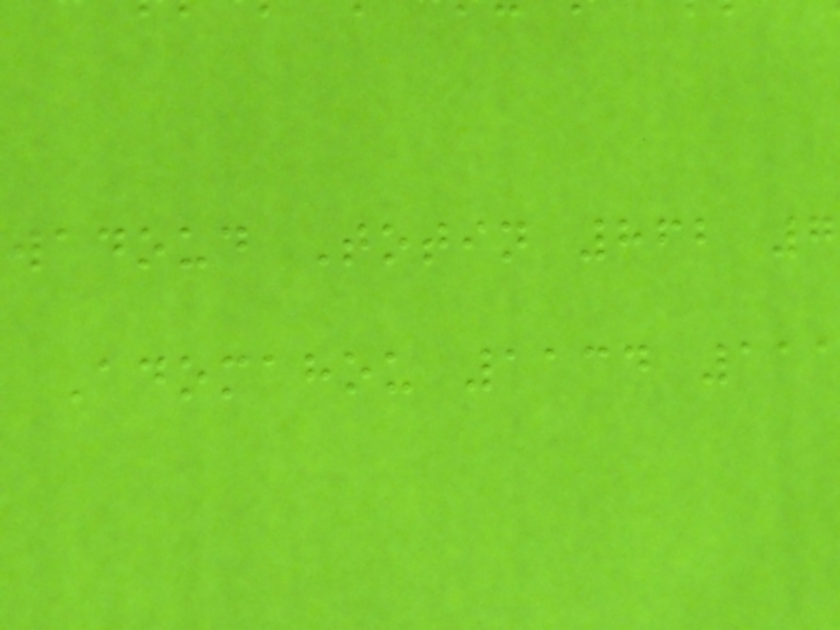wadoud Totin 862 7
Adomahou 1134 11
